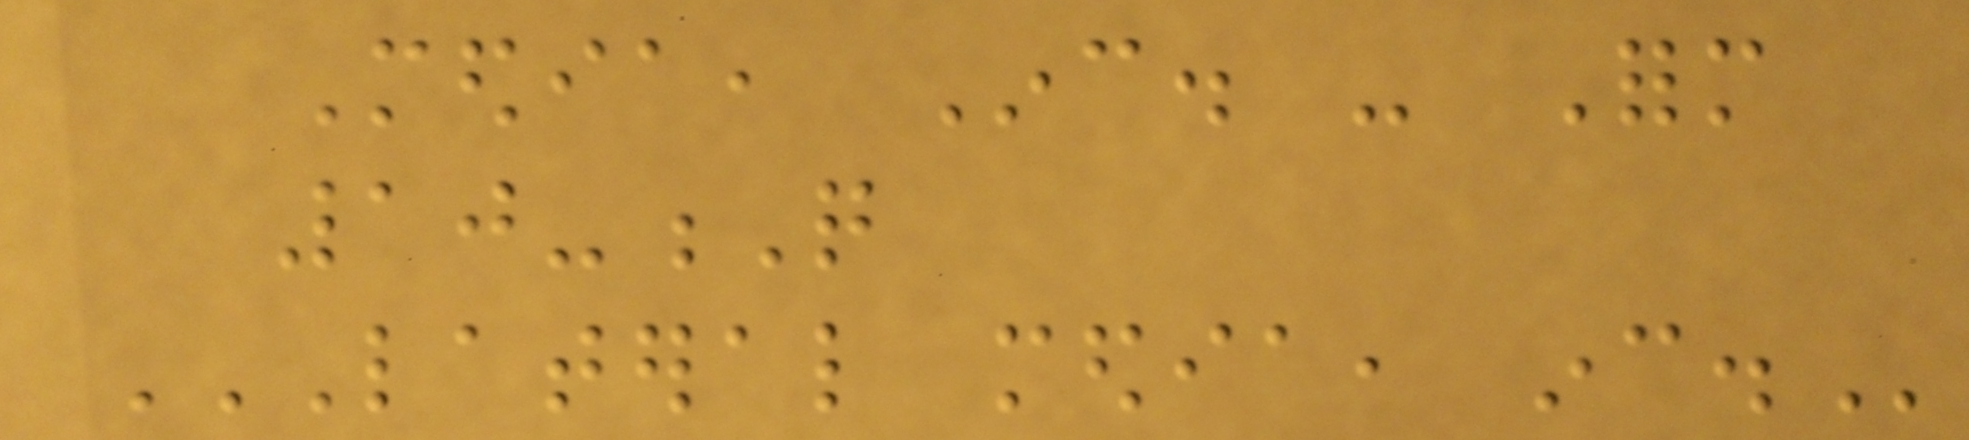Media, Inc. - Form
10-Q
LATERAL MEDIA, INC.
